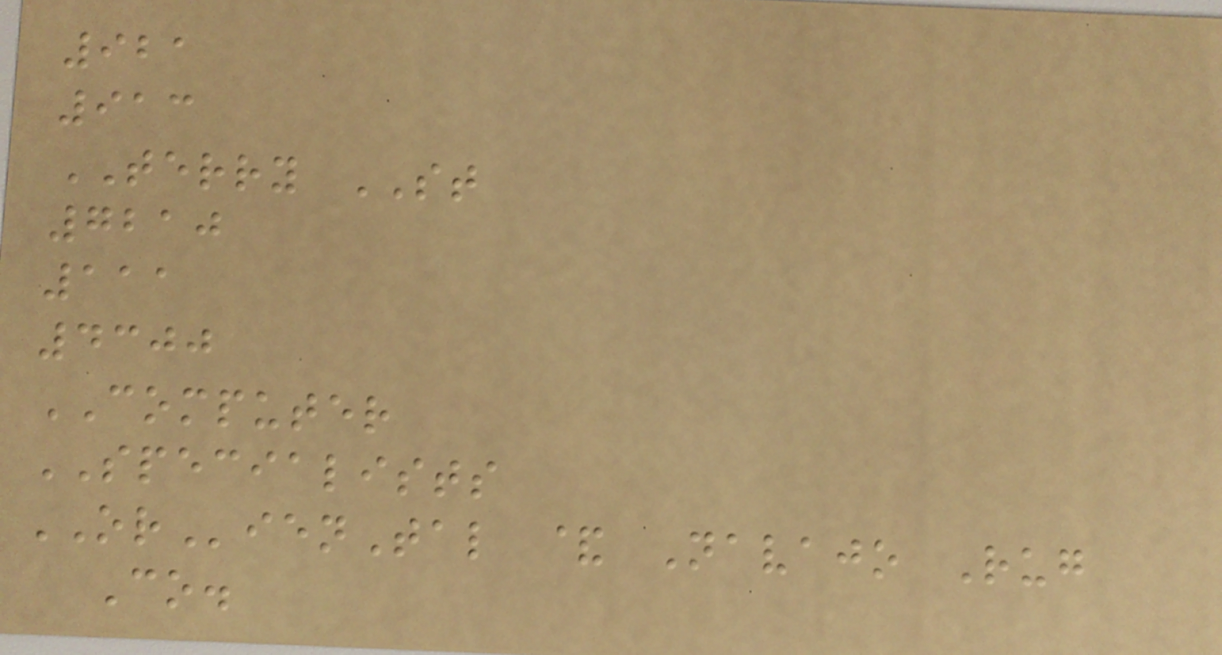921
913
TERRY ST
7210
111
4300
COMPUTER
SPECIALISTS
ORienTal & Navajo Rug
Co.
